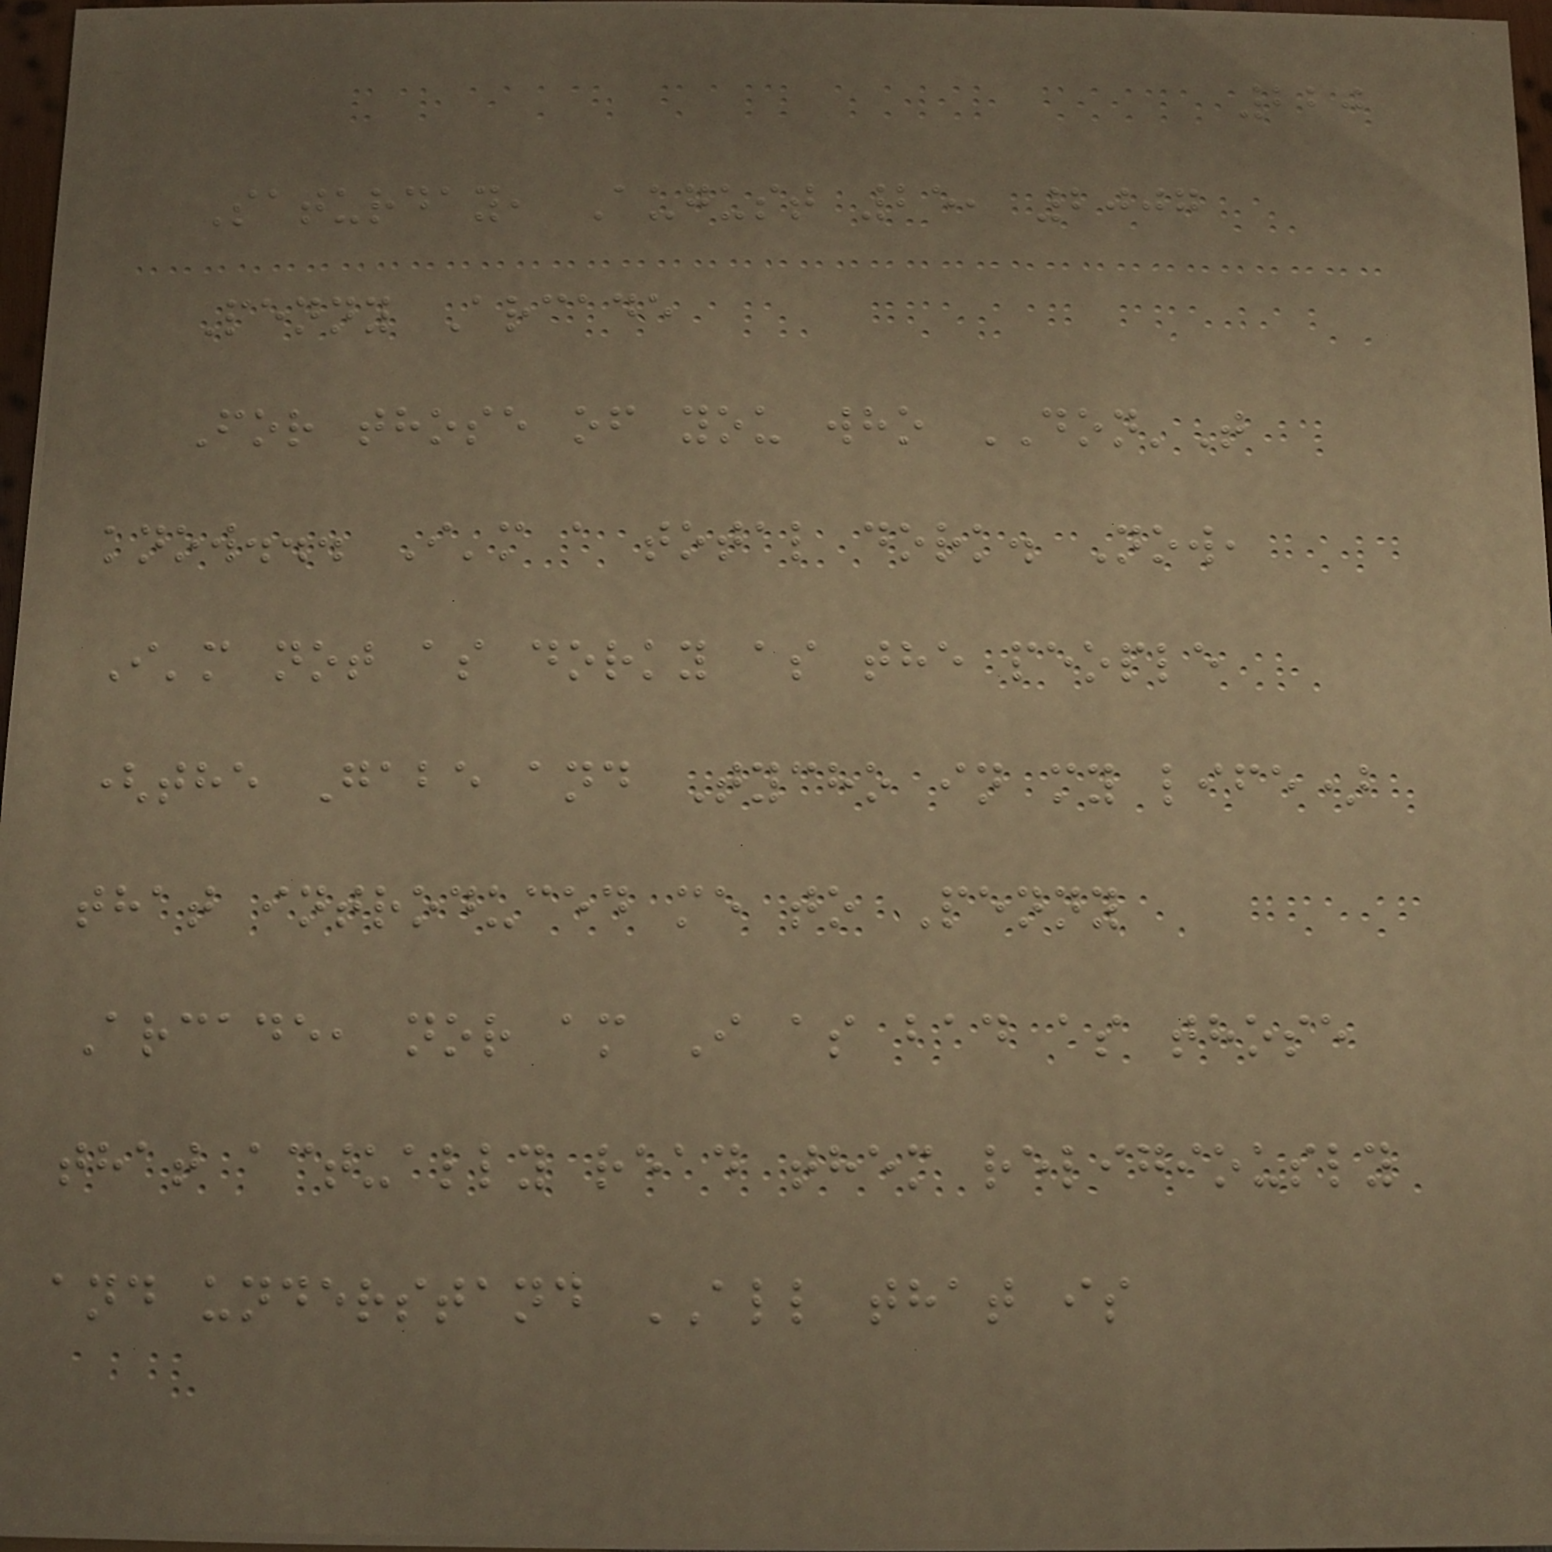220
Saturday, August 25, 2007
Penny Arcade
For those of you who DON'T
know... I'm a total dork. Now,
I'm not as dorky as the people
(the Gabe and Tycho in my life)
that introduced me to Penny
Arcade, nor am I as bad as those
that actually read them religiously
and understand ALL that is
